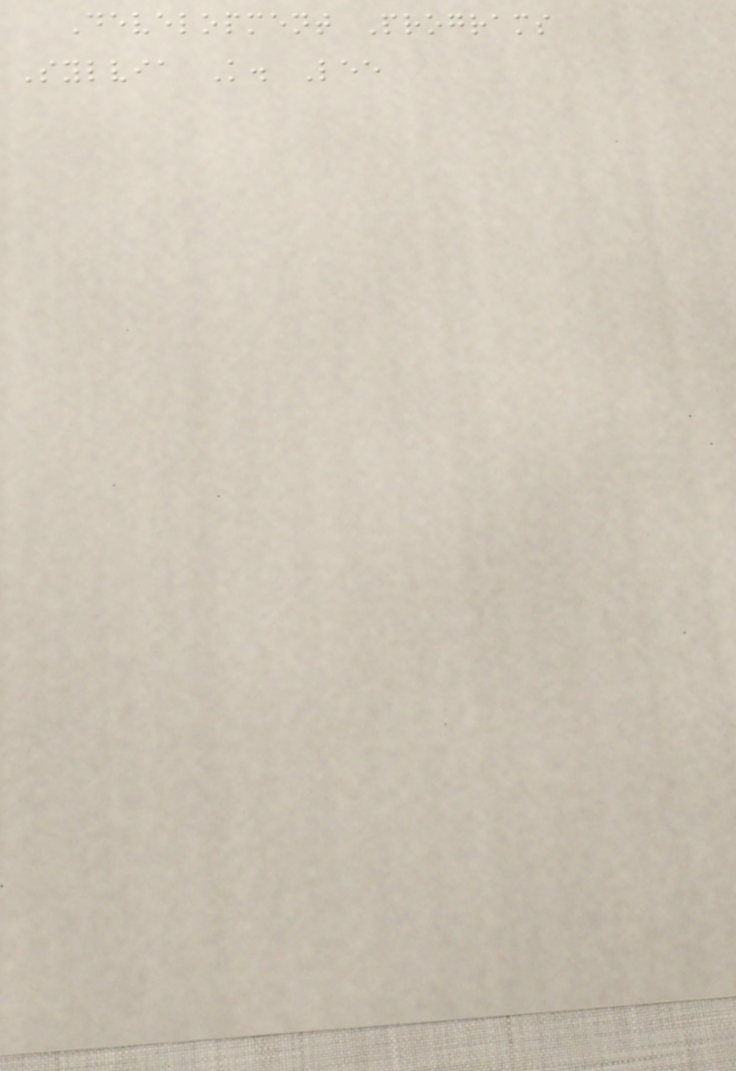Development Programs
Sylvia K. Lee
